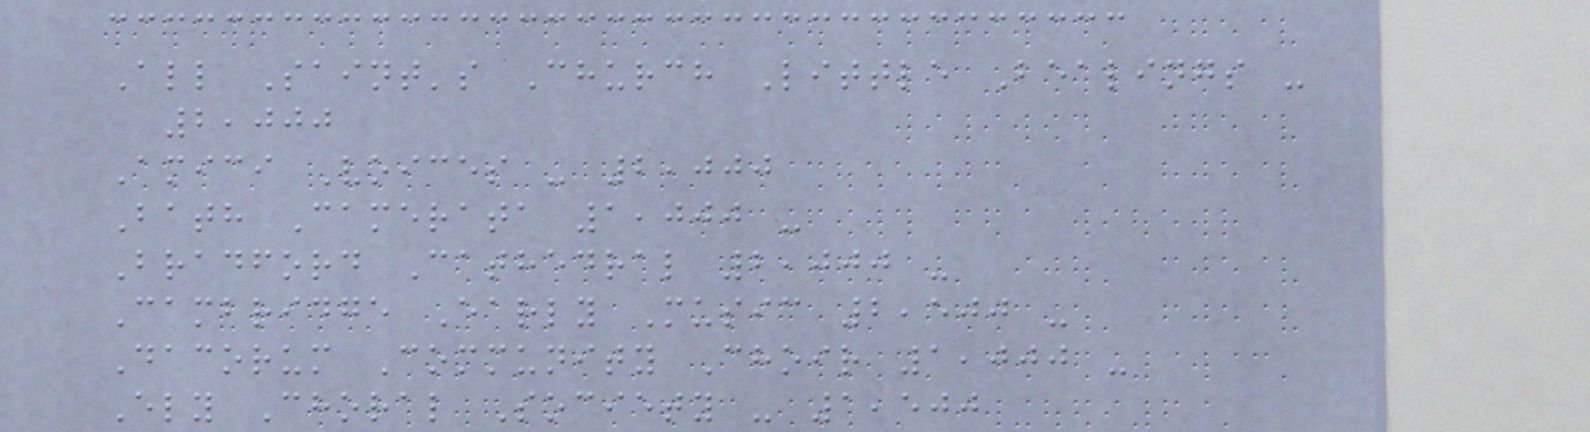All Saint's Church Little Bealings -
2,000
Amici Voices - 2,000
Bath Camerata 1,000 -
Bradford Cathedral 2,000 -
Cambridge Early Music 2,500 -
Dacorum Community Choir 1,000 -
Ely Choral Society - 1,500
